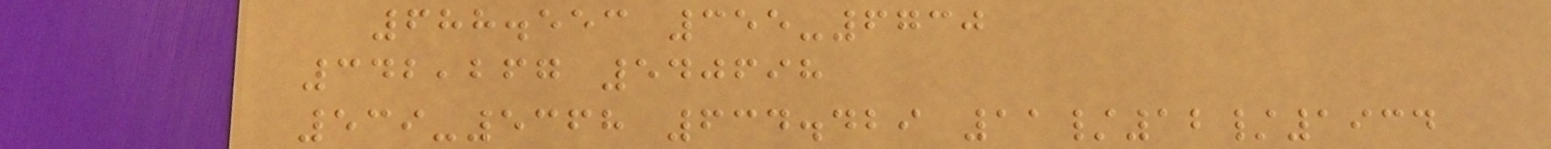688.553 355-6730
342,267 540698
539-5368 634.429 11/12/1934
